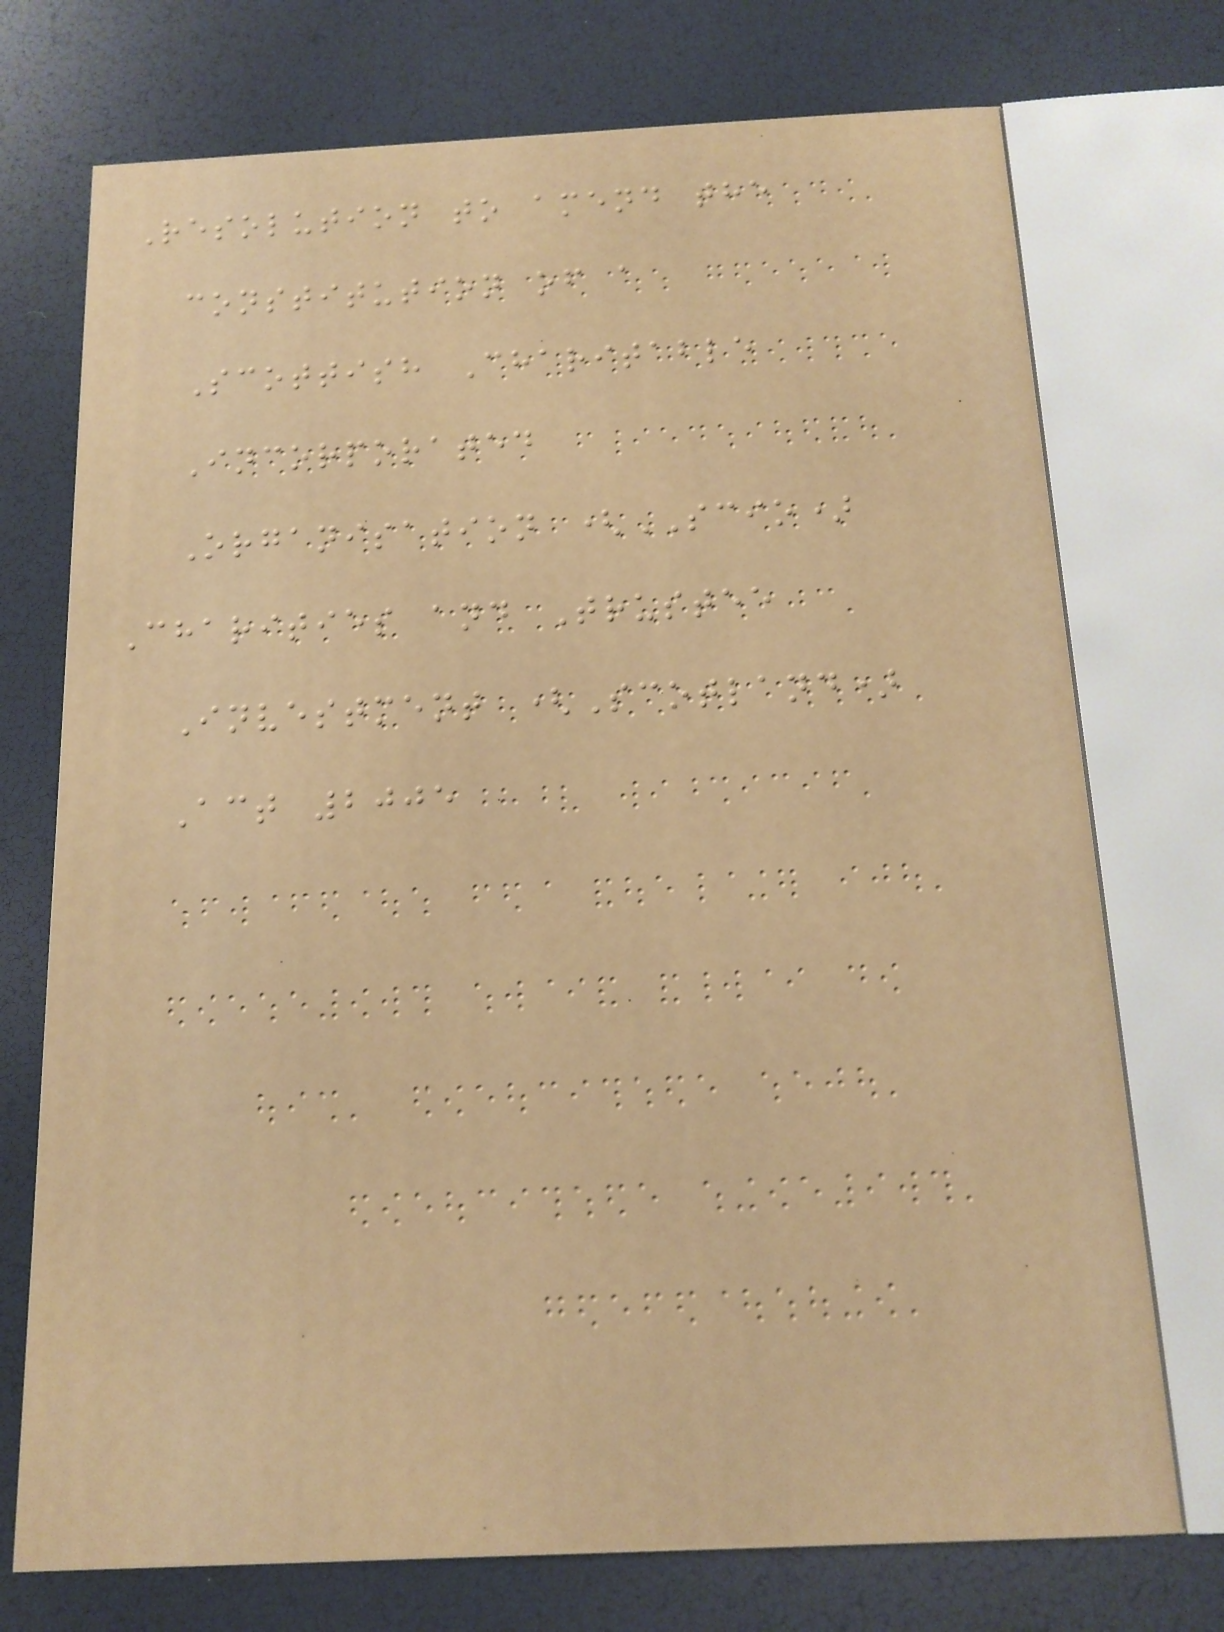Resolution to amend the
constitution of a
Scottish Charitable
Incorporated
Organisation (SCIO)
Charities and Trustee
Investment (Scotland)
Act 2005
